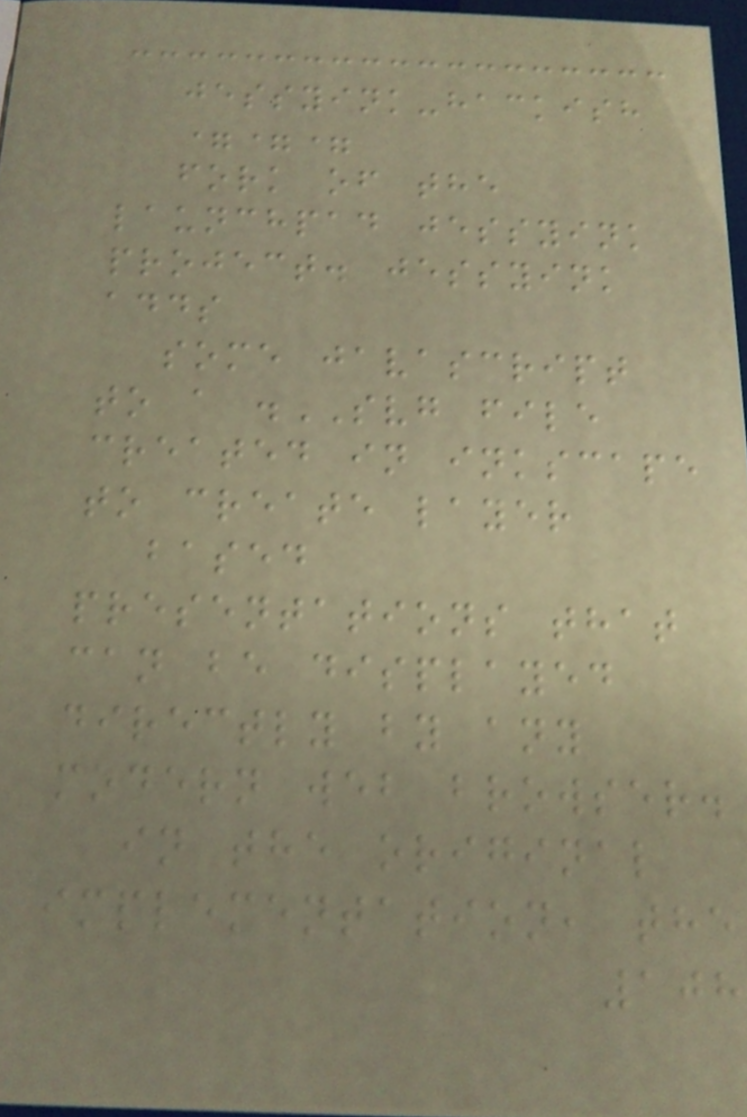jessyink-hackish
===
fork of the
launchpad jessyink
project. jessyink
adds
some javascript
to a .SVG file
created in inkscape
to create layer
based
presentations that
can be displayed
directly by any
modern web browser.
in the original
implementation, the
108
